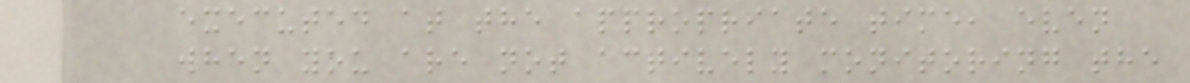executed at the appropriate time, even
when you are not actively monitoring the
